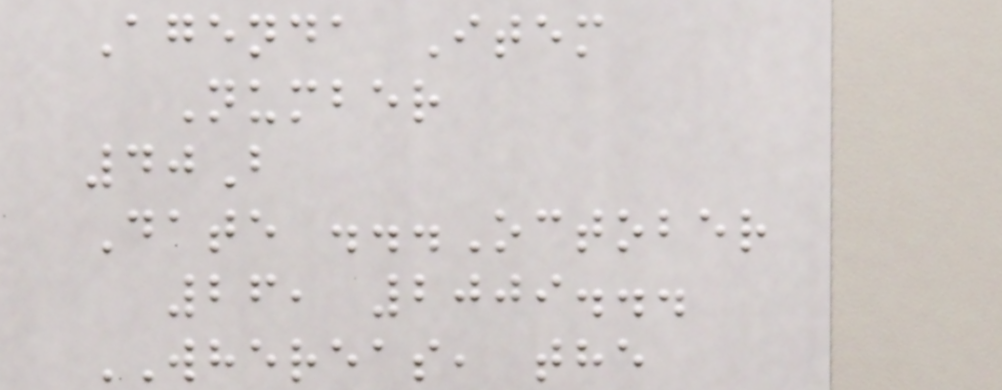Agenda Item
Number
40B
Date ...October
26, 2009...
WHEREAS, the
